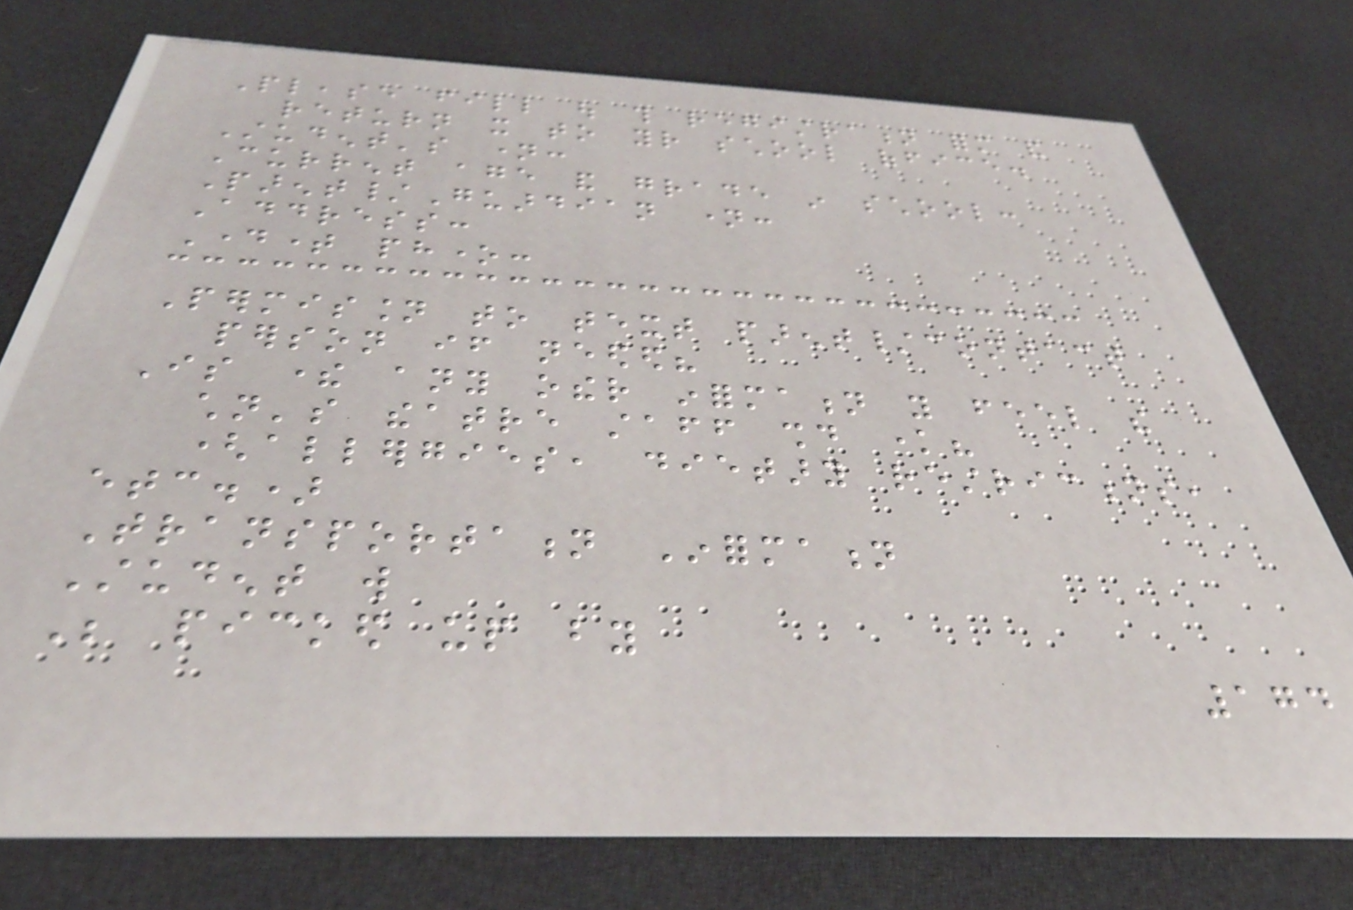Please fill out this registration form and
return it to your school office.
Student's name:
Current age and grade in school:
Parent/Guardian name:
Address:
Daytime phone:
Permission to text parent/contact
person if needed?
Is there any other information you feel the
children's theatre staff should know?
(allergies, dietary restrictions,
etc.)
Transportation Information
Student will
Be picked up by
174
